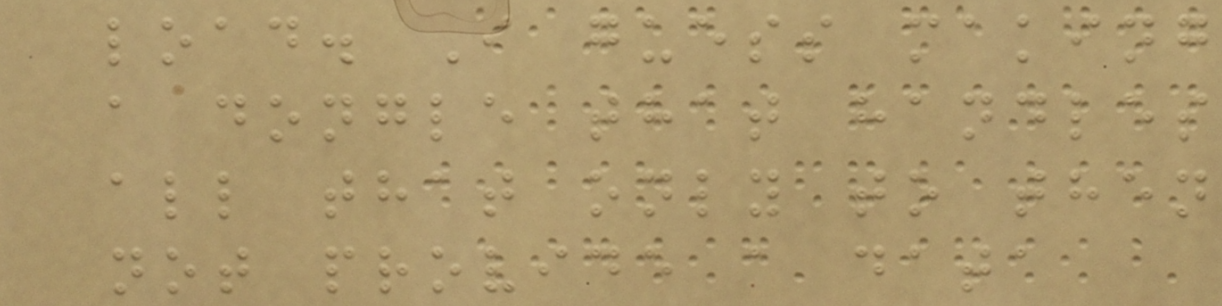load. I guess making
a dongle that handles
all that only to then
not provide a data
